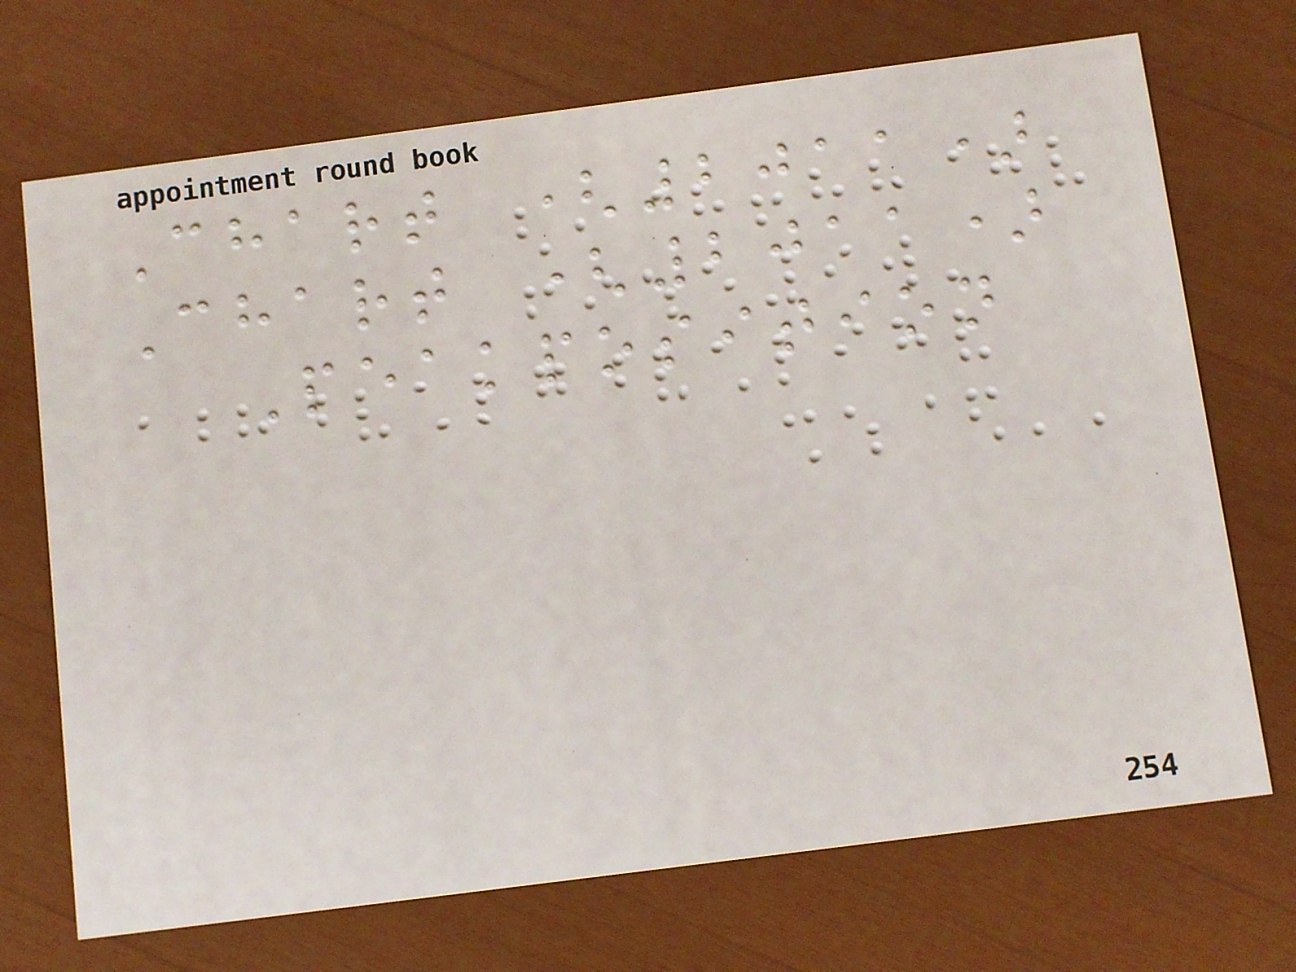Chart (2011)
Chart (2011)
Peakposition
